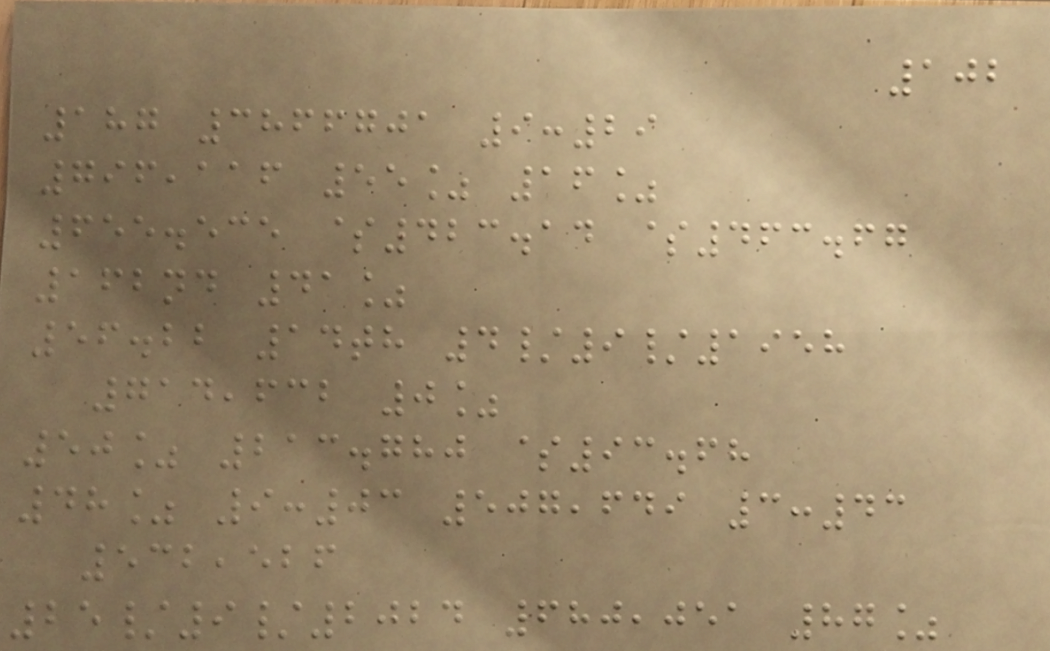102
187 3866701 9:29
796,116 55% 16%
655.535 $423.14 $463.67
162nd 41%
56.22 14th 4/9/1958
714,632 0%
50% 213.780 $93.68
48% 9:03 507,649 3:43
532,526
25/9/2024 680,051 87%
